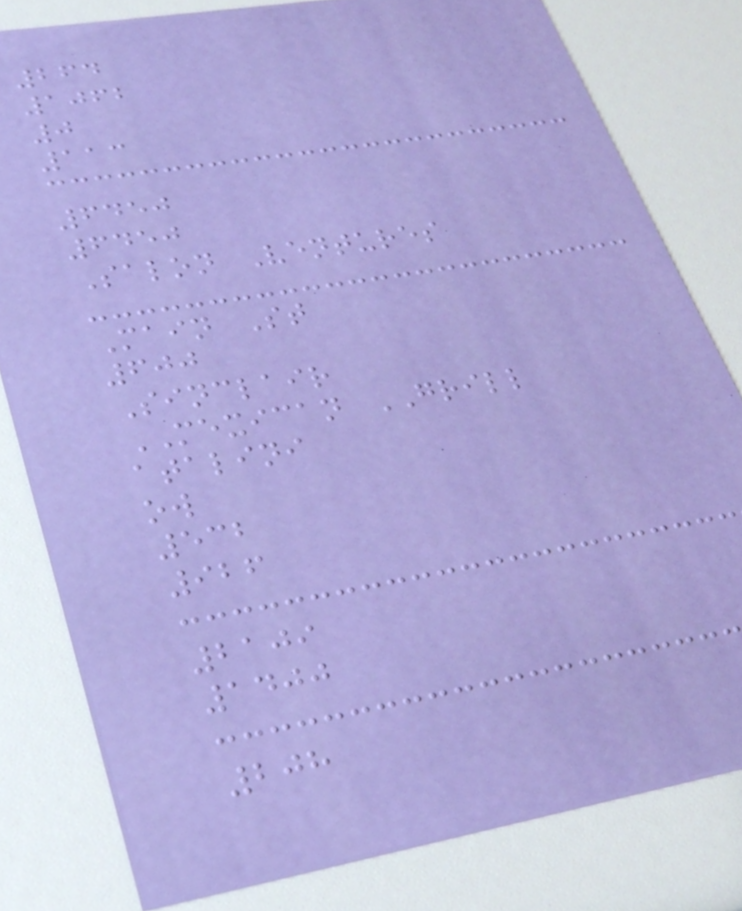264
1062
0
113
6450
6450
Salon Ventures
Main St
600
Sinclair
MEXICAN GRILL
atalini
ow
532
926
2109
1400
208
